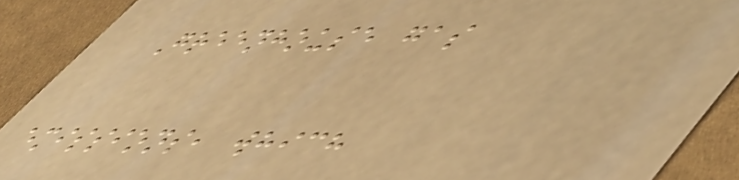Greenhouse gas
emissions, which
